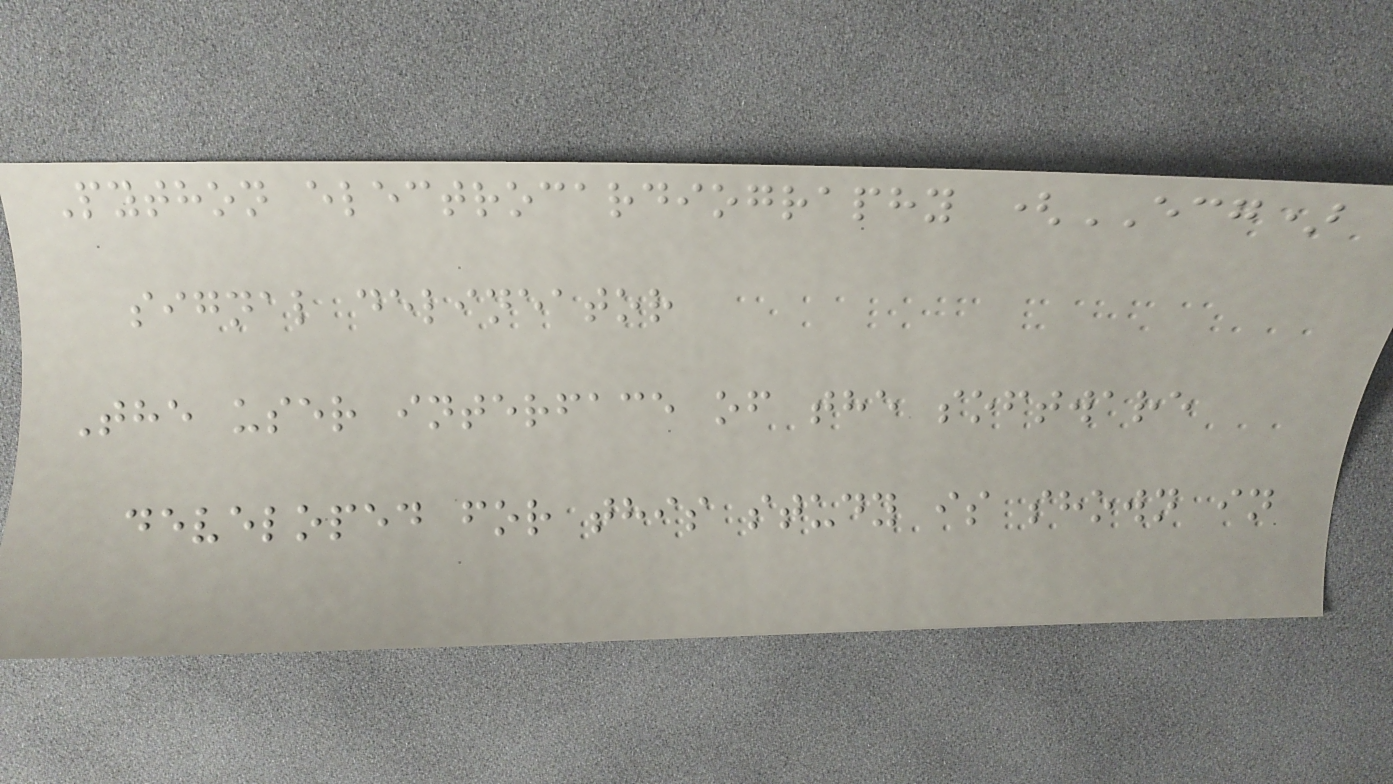Python electrocardiography (ECG)
signal delineator
The user interface of the software
developed for this study is shown in
